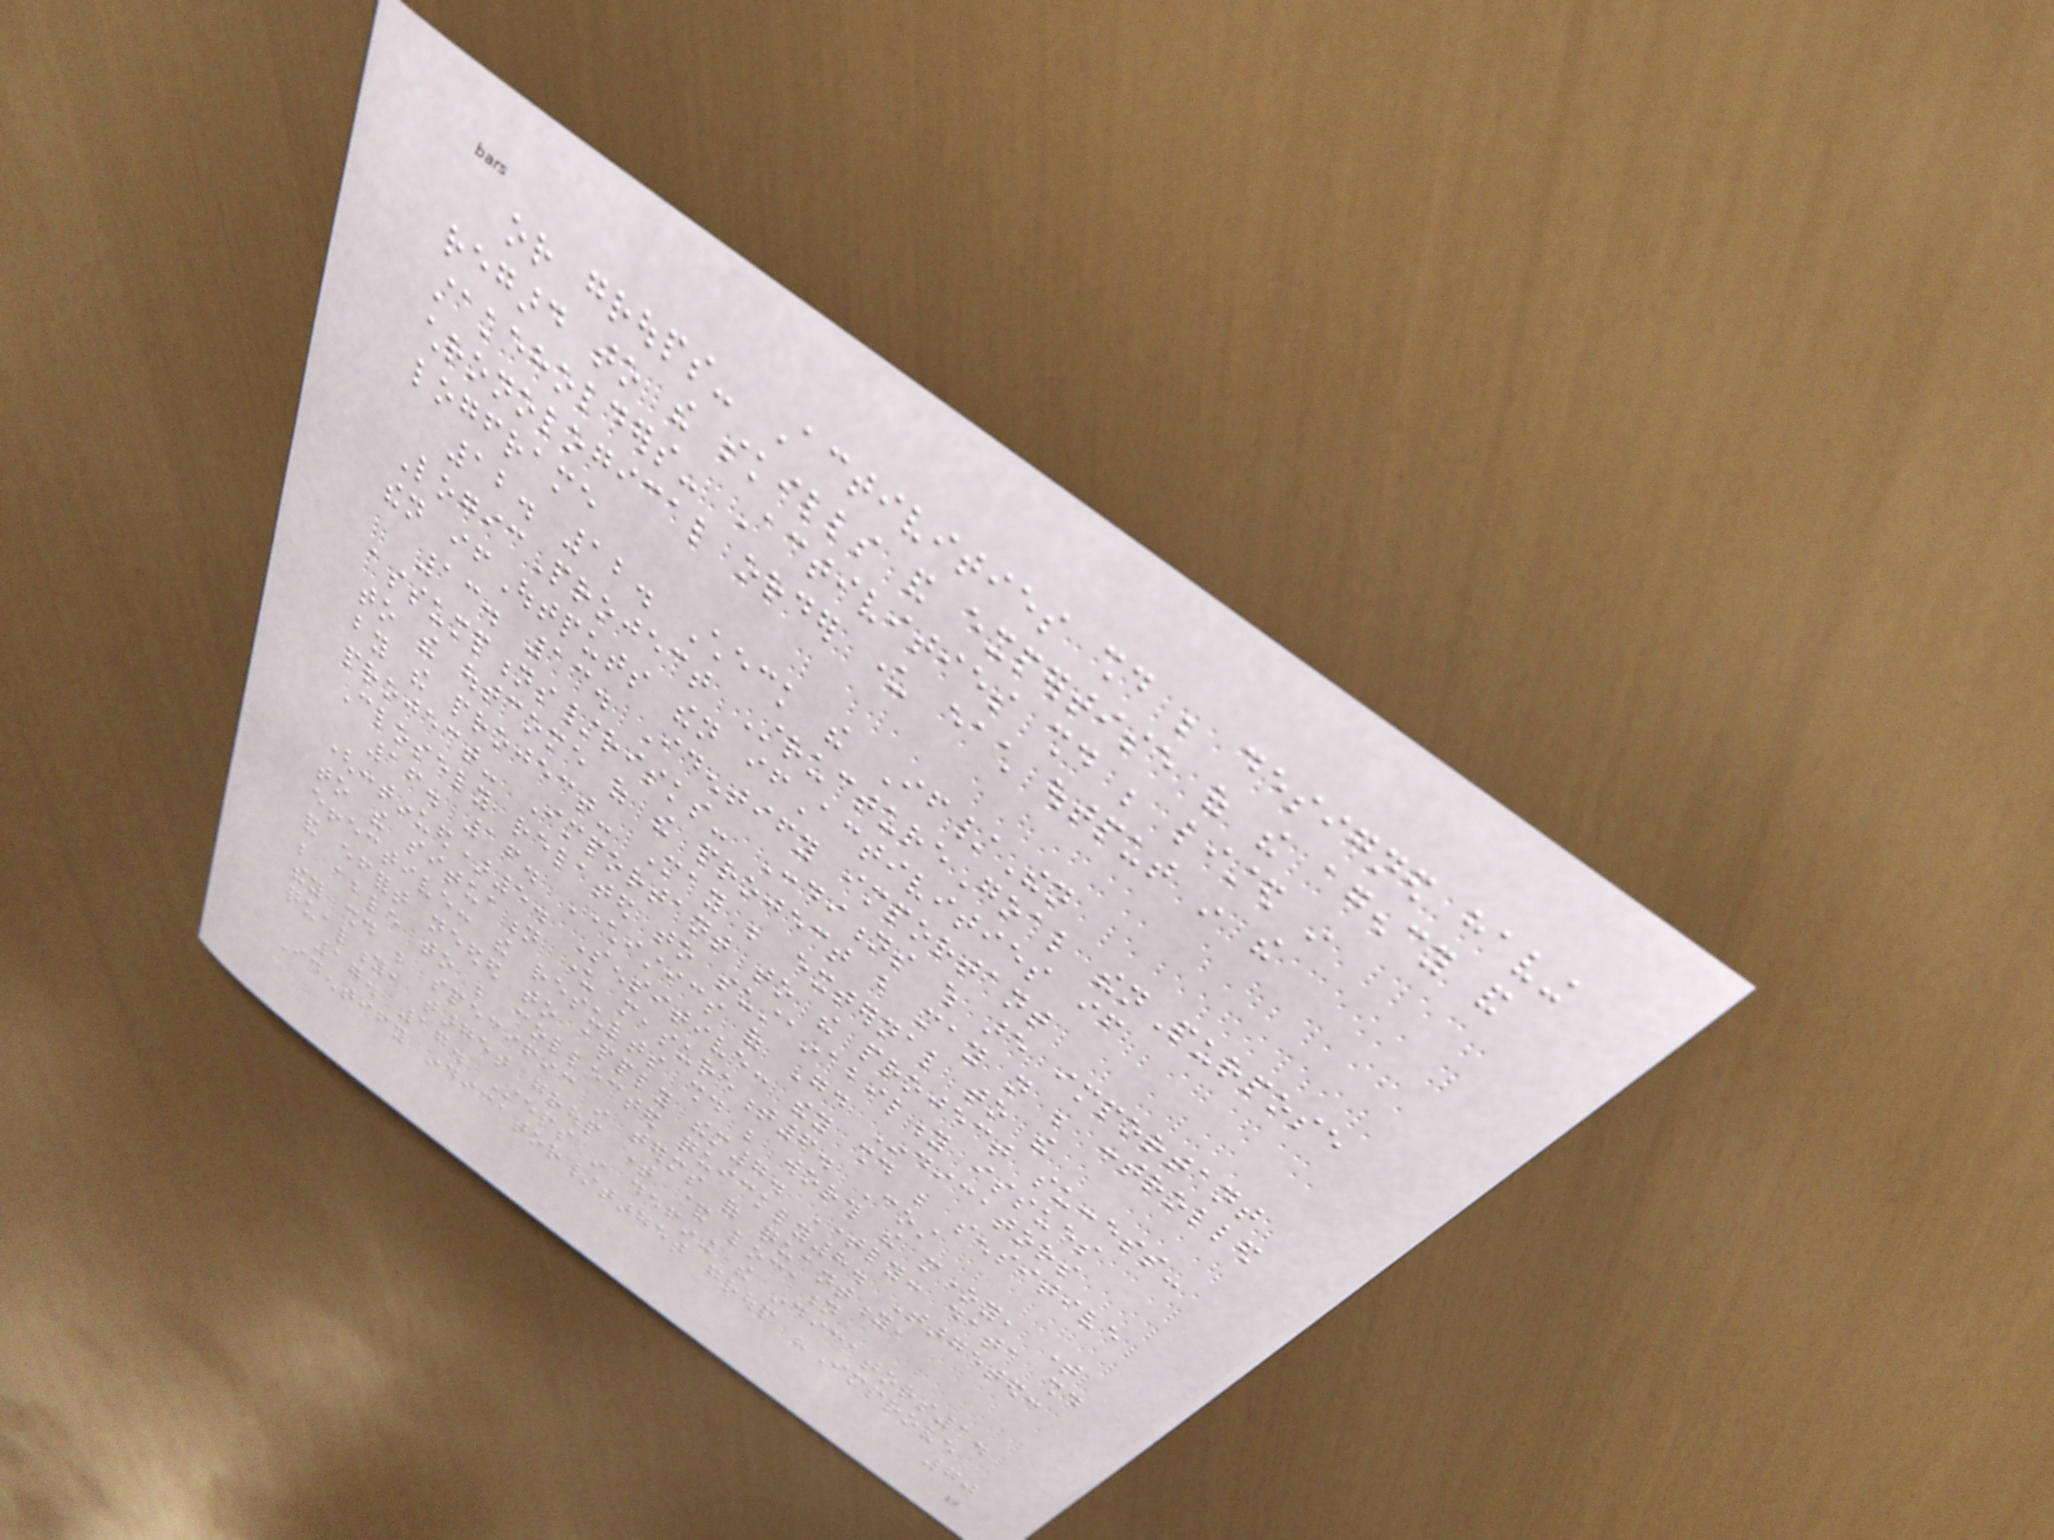or groups- Activities should be designed having
regard to the skills and expertise of the agency and
stakeholders- Activities should be listed in
chronological order under each output in the
logframe
12. 12. Check the If/Then
LogicProject StructureGoal thenPurpose
then ifOutputs then ifActivities if
13. 13. Identify important
assumptions/risks- Conditions which are important
to the outcome of the project but may not be controlled
by the project- May be external to the
project- Important to the project success-
Closely related to sustainability issues
16. 16. Characteristics of Good Indicators
(continued)5. Sensitive: they should be sensitive
to the situation under measurement6. Cost
effective: the results should be worth the money, time
and effort needed to apply them7. Timely: data should
be able to be collected quickly8. Targeted:
they should be specific in terms of quantity,
quality, target group time & location
17. 17. Steps in defining the indicators1.
Identify indicator/target group "Improve
70
